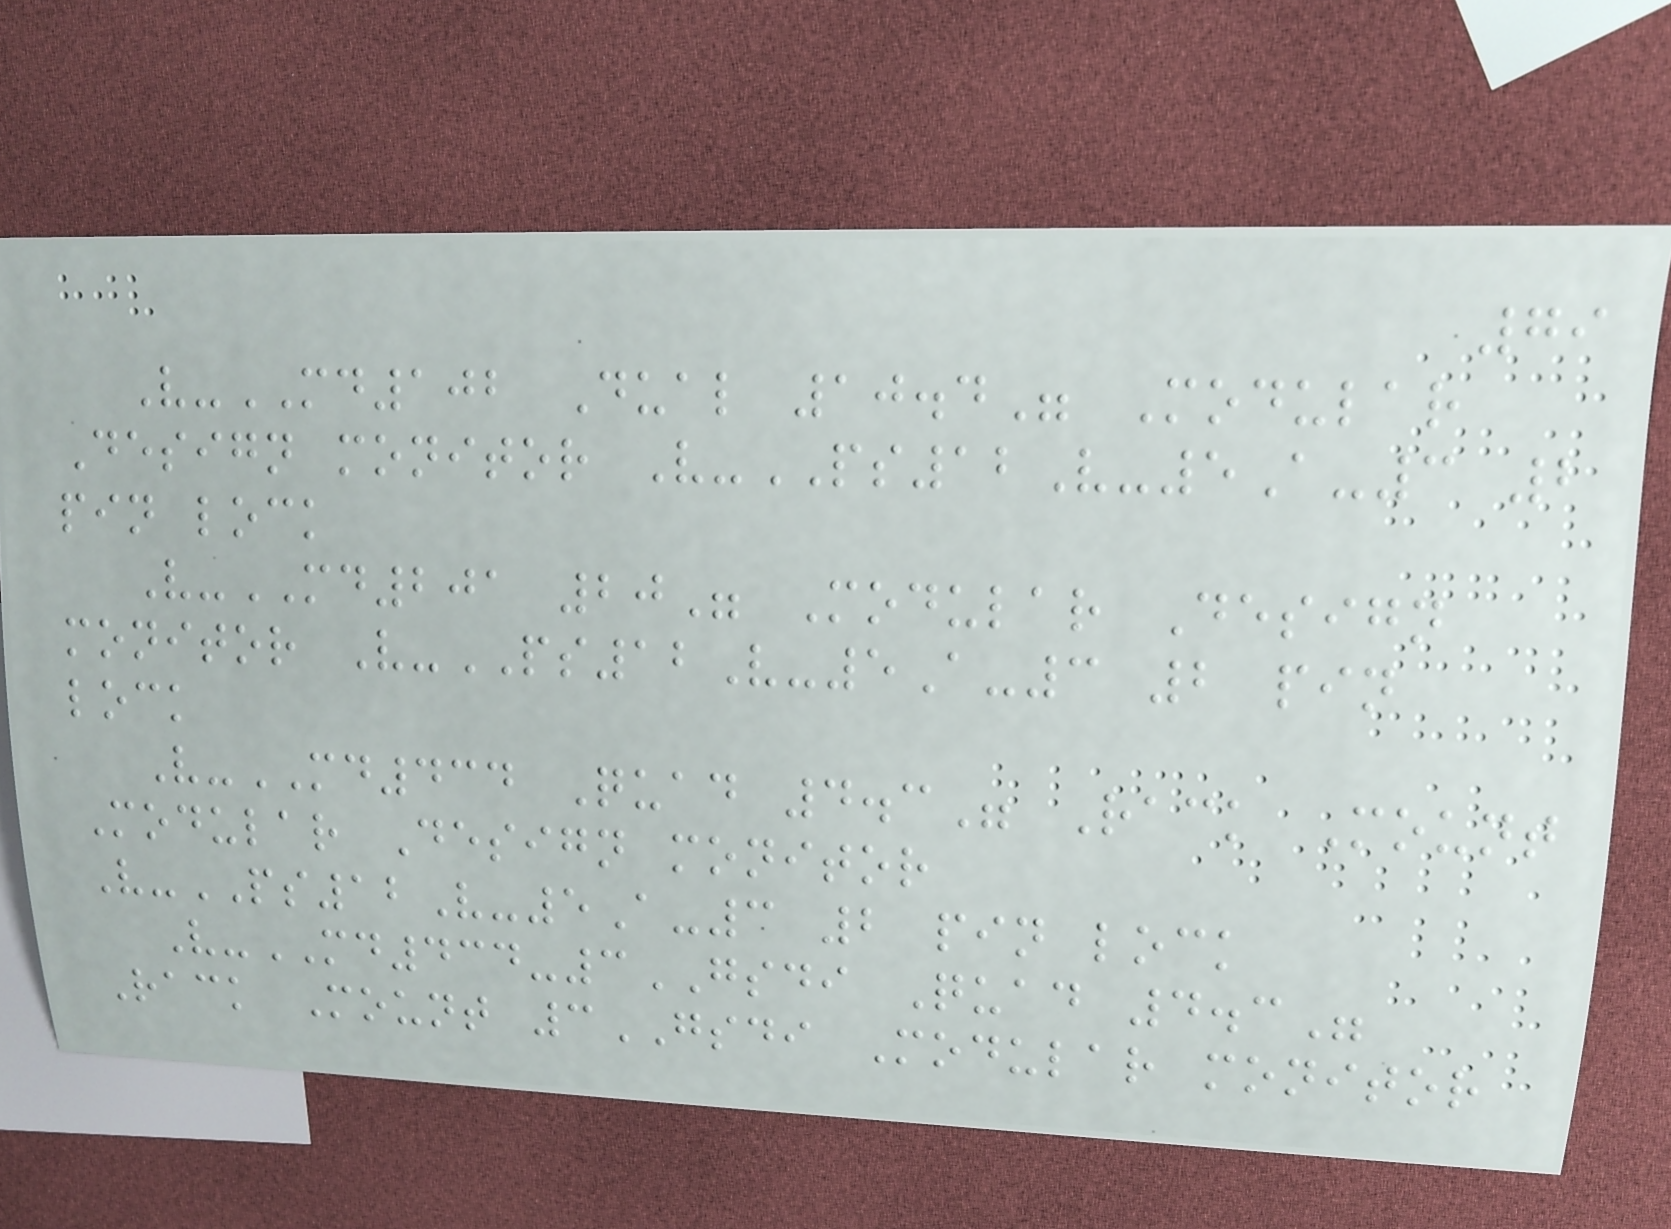79
V-MD102 Dual 10.4" Modular
Design monitor V-PS12V-5A-3 2
pin lock
V-MD201 20" Modular Design
monitor V-PS12V-5A-3 2 pin
lock
V-MD434 Quad 4.3" Rack Mount
Modular Design monitor
V-PS12V-5A-3 2 pin lock
V-MD434-3GSDI Quad 4.3"
Rack Mount 3GSDI Modular monitor
